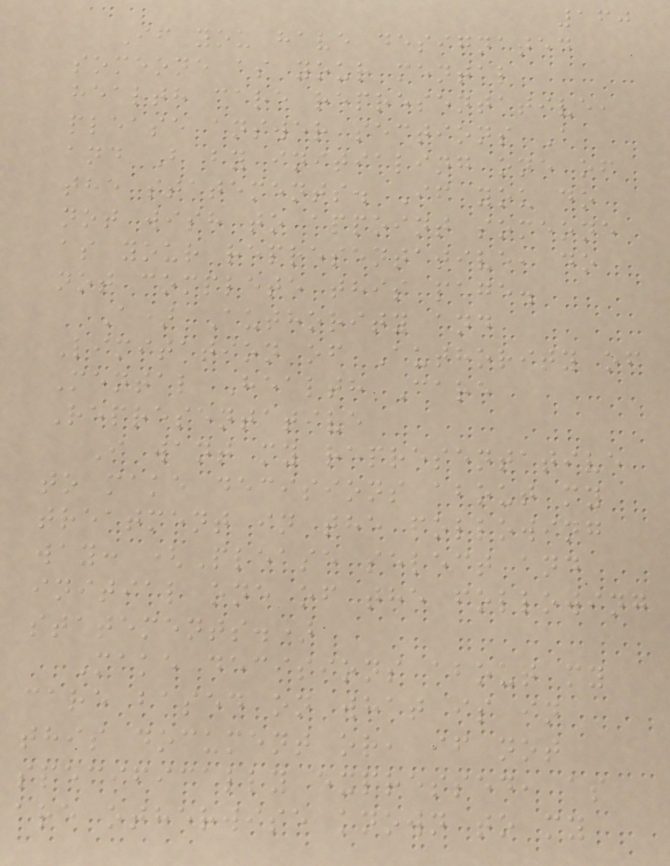160
If you have designated
someone as your mental
health care representative,
please answer sections A
and B by initialing one of
the statements. If you do
not wish to appoint someone
as your representative, do
not complete this page.
A) Authority and
Limitation of Authority of
Mental Health Care
Representative
I want my representative
to make decisions about my
treatment in the following
way: (Please select and
initial one of the following
statements.)
Make decisions about my
care based on what is in
this document or, if not
specifically expressed, as
are otherwise known to my
